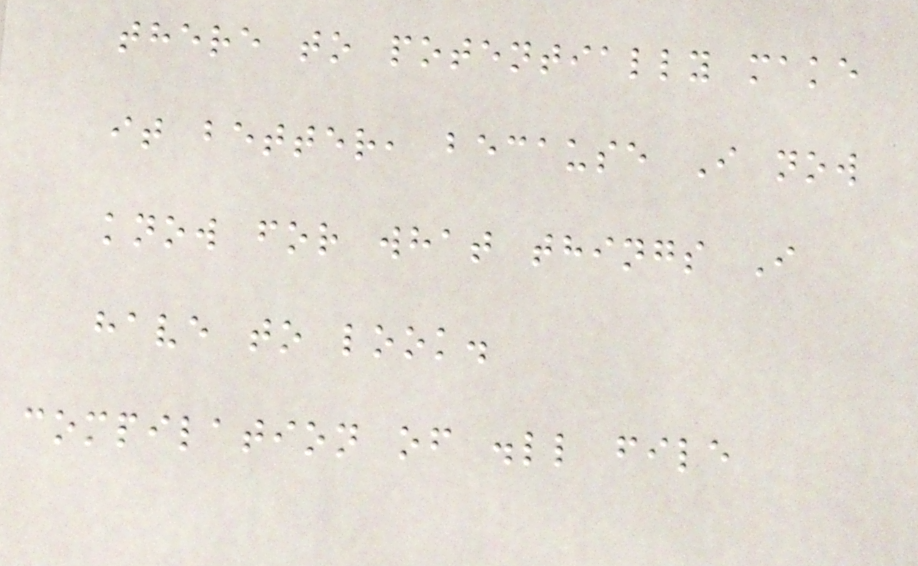there to potentially make
it better, because I now
know for what things I
have to look.
compilation of .ll file
